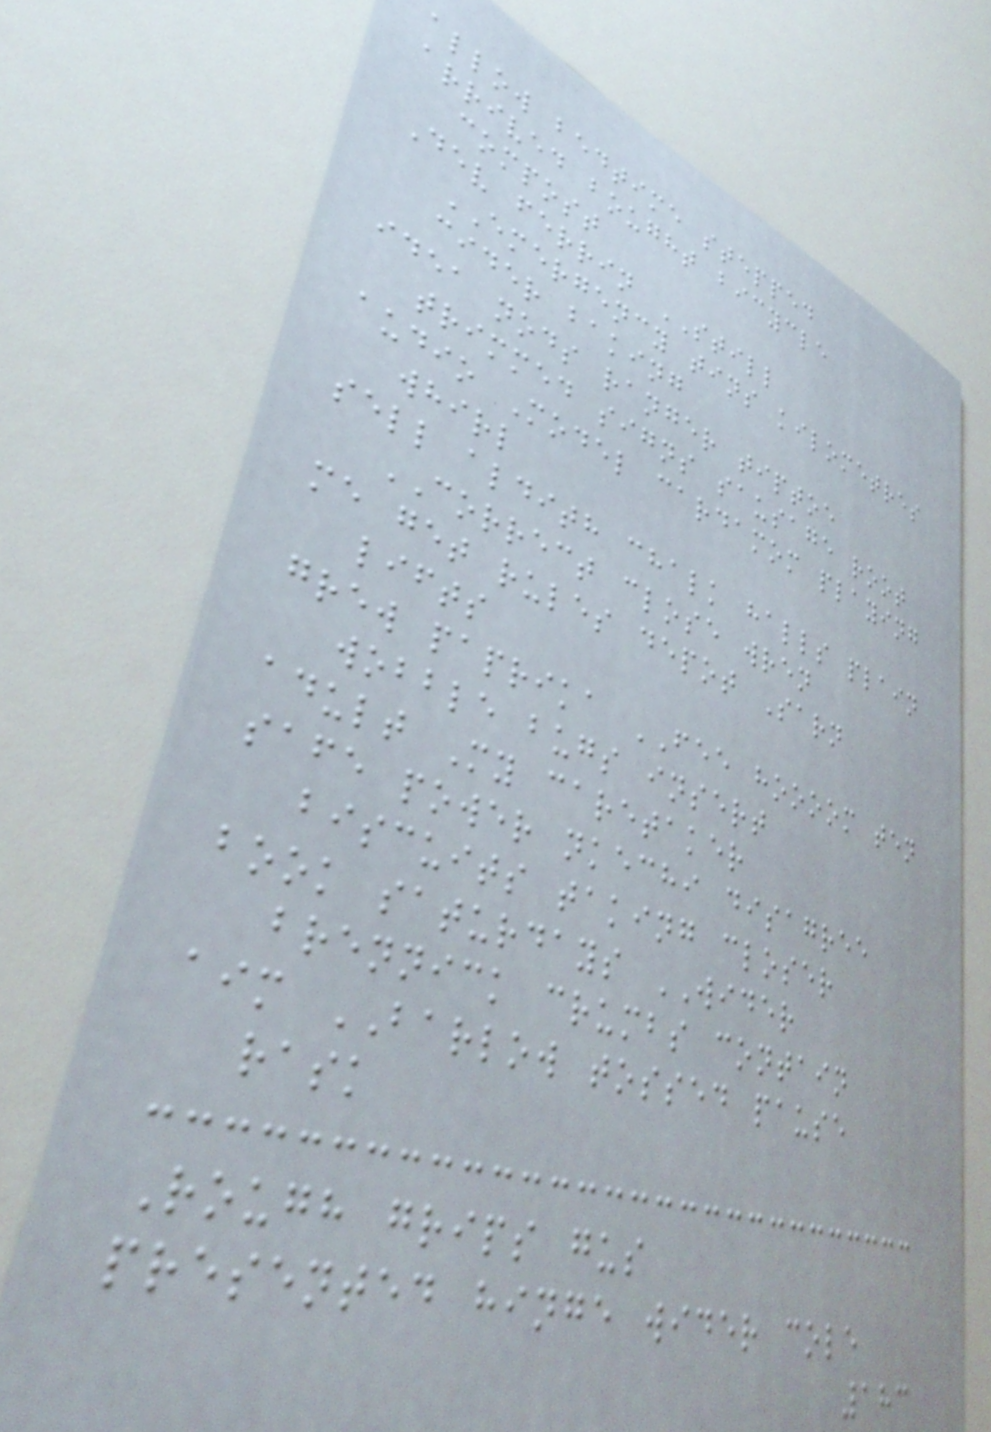allow bedtime stepped
arrived bought bicycle
compost
Dev ferrin STILL
EMERGENCY tins kilometres
cider baking
idea nods ranger tiptoe
trimmed signs sausage root
audio Model cardamom playing
whirl
sell aldith chalk halls plain
CORRECT close wren
me get rules depot Sarn
lifts
grew paprika FEE hoooom ten
wobble bugs insert
adult My caretaker
safe power nkechi disagree
biscuits taking closer
book saturdays WIDER
brennick crumbs contain
aim BARLOW tossed pause
rask
Rough grips gus
presented hinge wider cole
183
